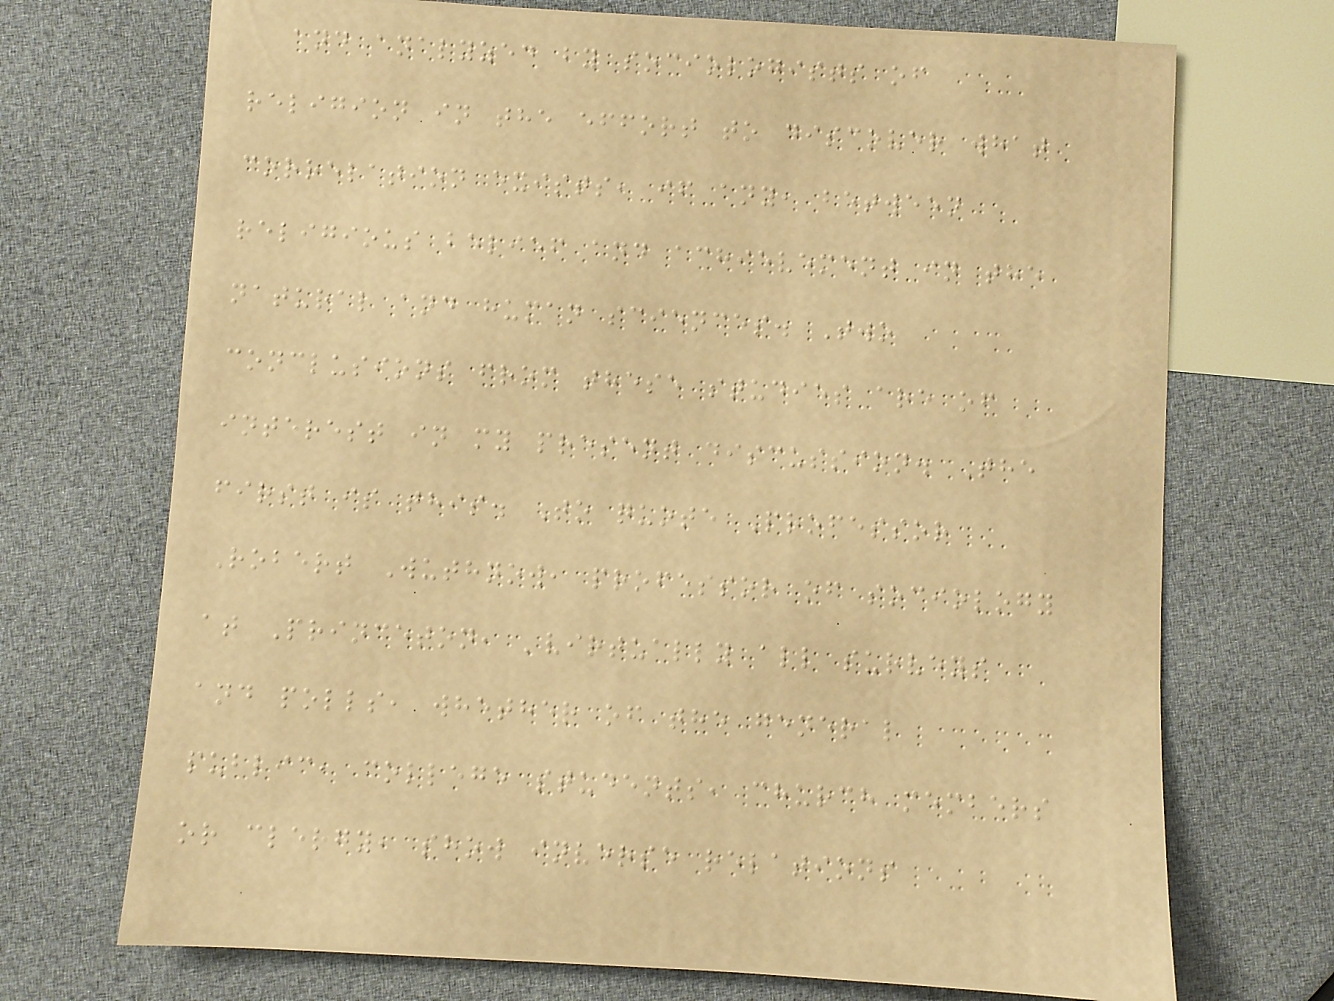and analyzed by sociologists of
religion in the effort to discover what
correlation exists, if any, between
religious belief and achievement in the
natural and human sciences. Two
conclusions from these studies are of
interest in my present discussion. The
first is this. To quote Professor
Robert Wuthnow, professor of sociology
at Princeton, 'virtually all surveys
and polls, whether of the general
public, college students, church members
or clergy, show inverse relations
